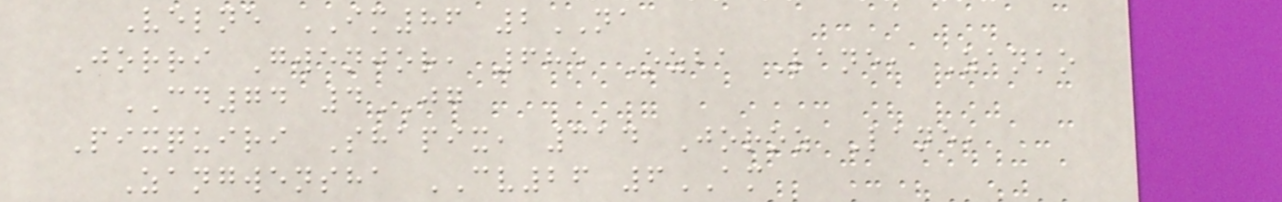Velne IM86 2NA
Jorri Gwenjor, 685 Ozba Lane, Zanko
CD74 4JG
Pixquiri Shapix, 314 Joroz Lane,
Zangwensha CV26 6AM
